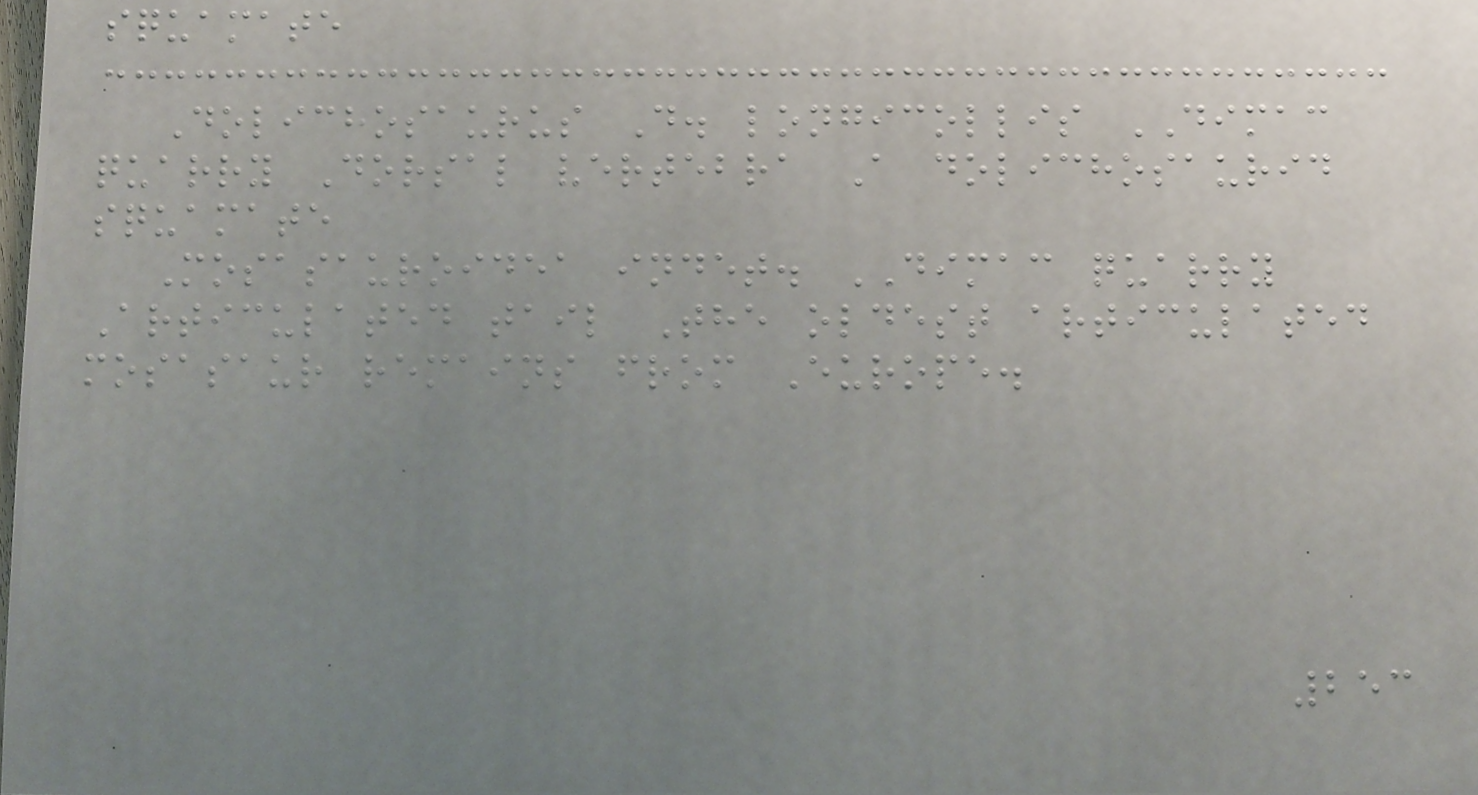squamate
Dolichosaurus D. longicollis DIMAC
quarry Dorsal vertebra A dolichosaurid
squamate
Mosasauroidea indet. DIMAC quarry
Articulated tail The oldest articulated
mosasaur remains from Europe.
253
